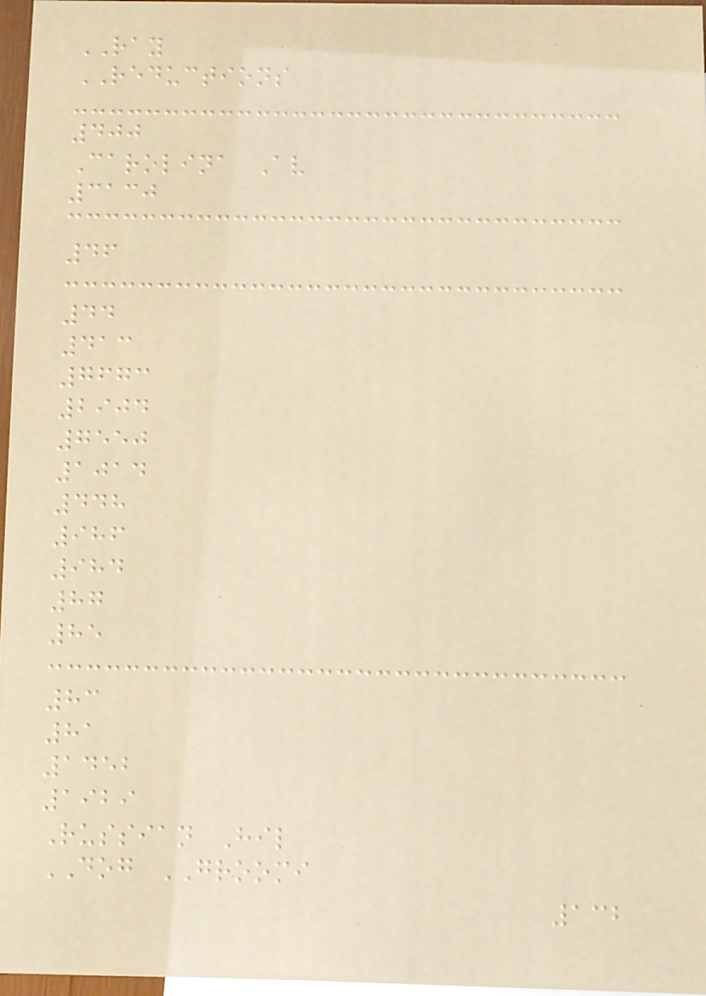RAY
REDUCTIONS
400
Carolina Av
3130
46
44
413
7673
2904
7550
1014
448
986
984
87
85
83
81
1452
1929
Russian Hil
DOG GROOMI
132
